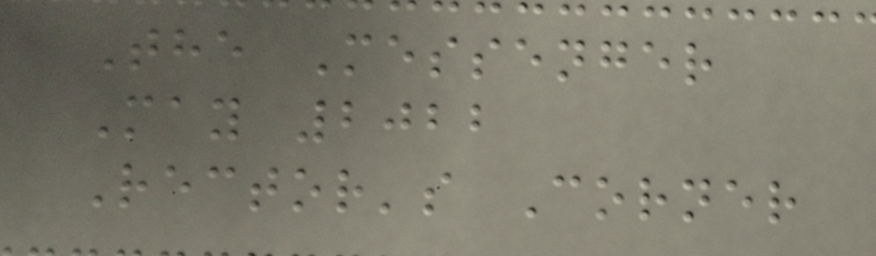The Messenger
May 2022
Rector's Corner
